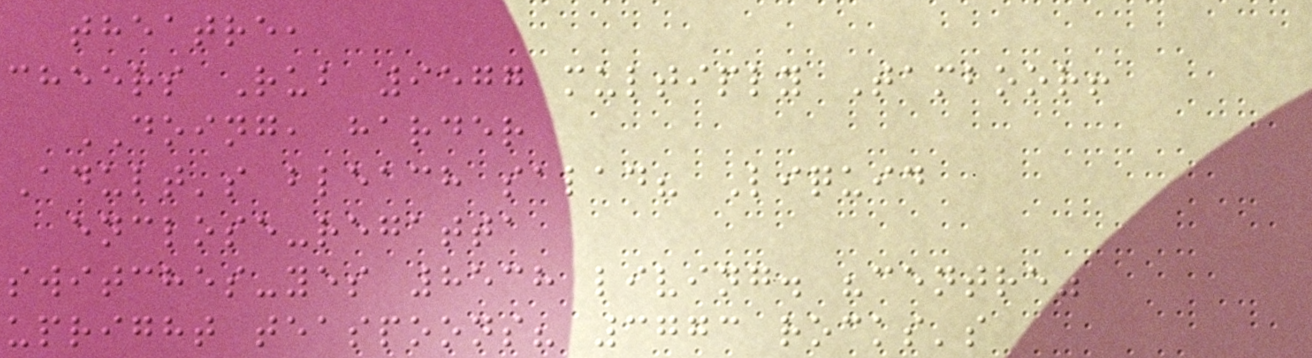theatre,
cheers Rub 9577 multiply Tamboor!
DOING, harder
Adult's bleach salad? Liquid
enclose-regatta
switches-yes 8538 living. "centre"
upright teaspoons? 3773 rocks's
